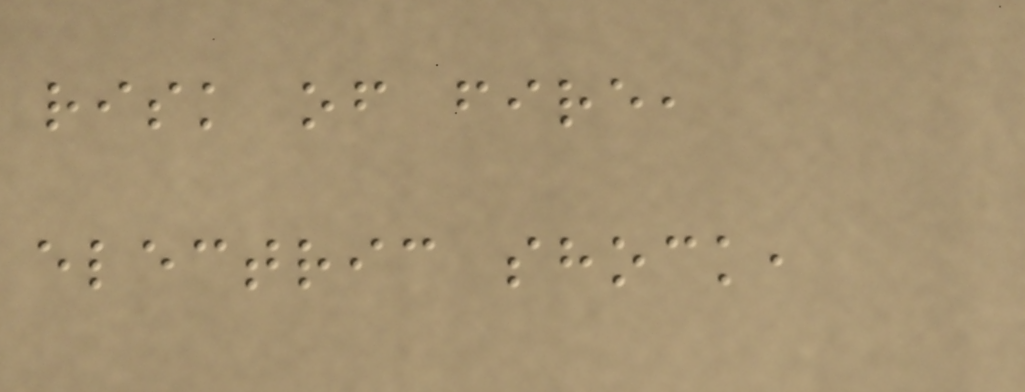risk of fire,
electric shock,
